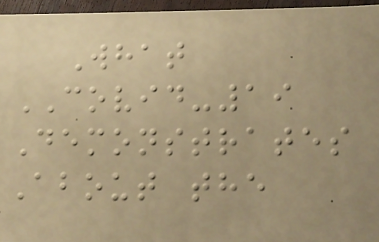What
COVID-19
Demonstrates
About the
